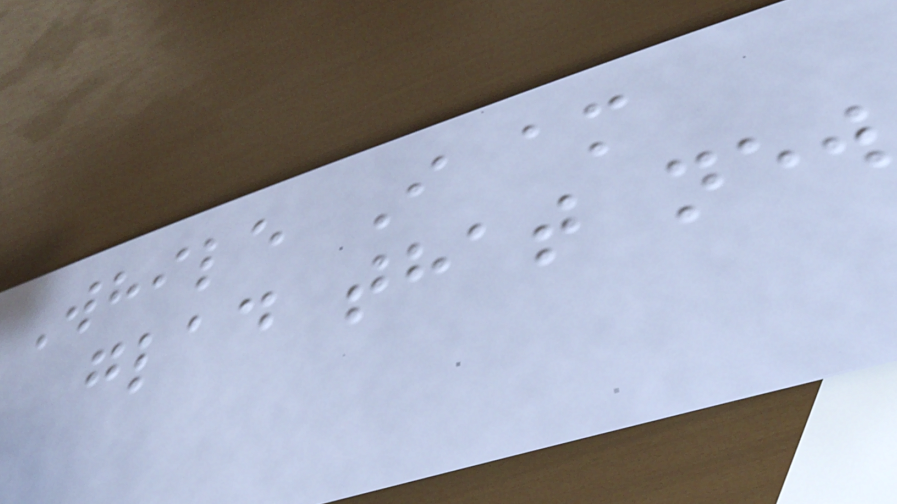While I am
glad that new
